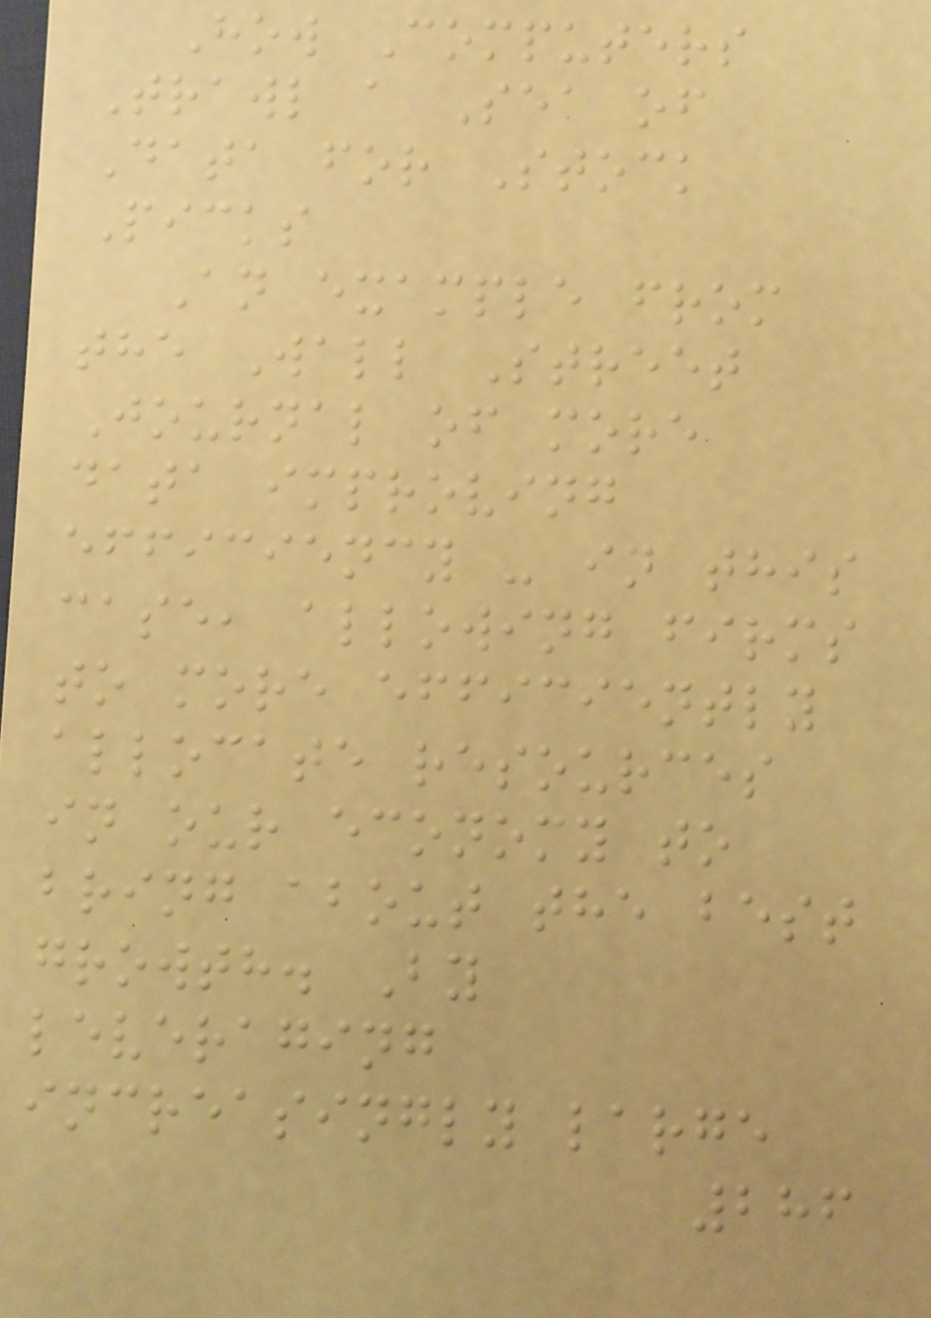How Computers
Trawl a Sea of
Data for Stock
Picks
An example from
the Wall Street
Journal of more
data improving
efficiency - in this
case, allowing firms
to more efficiently
allocate resources
in our economy to
bring about the best
growth. By
leveraging
increasingly large
286
